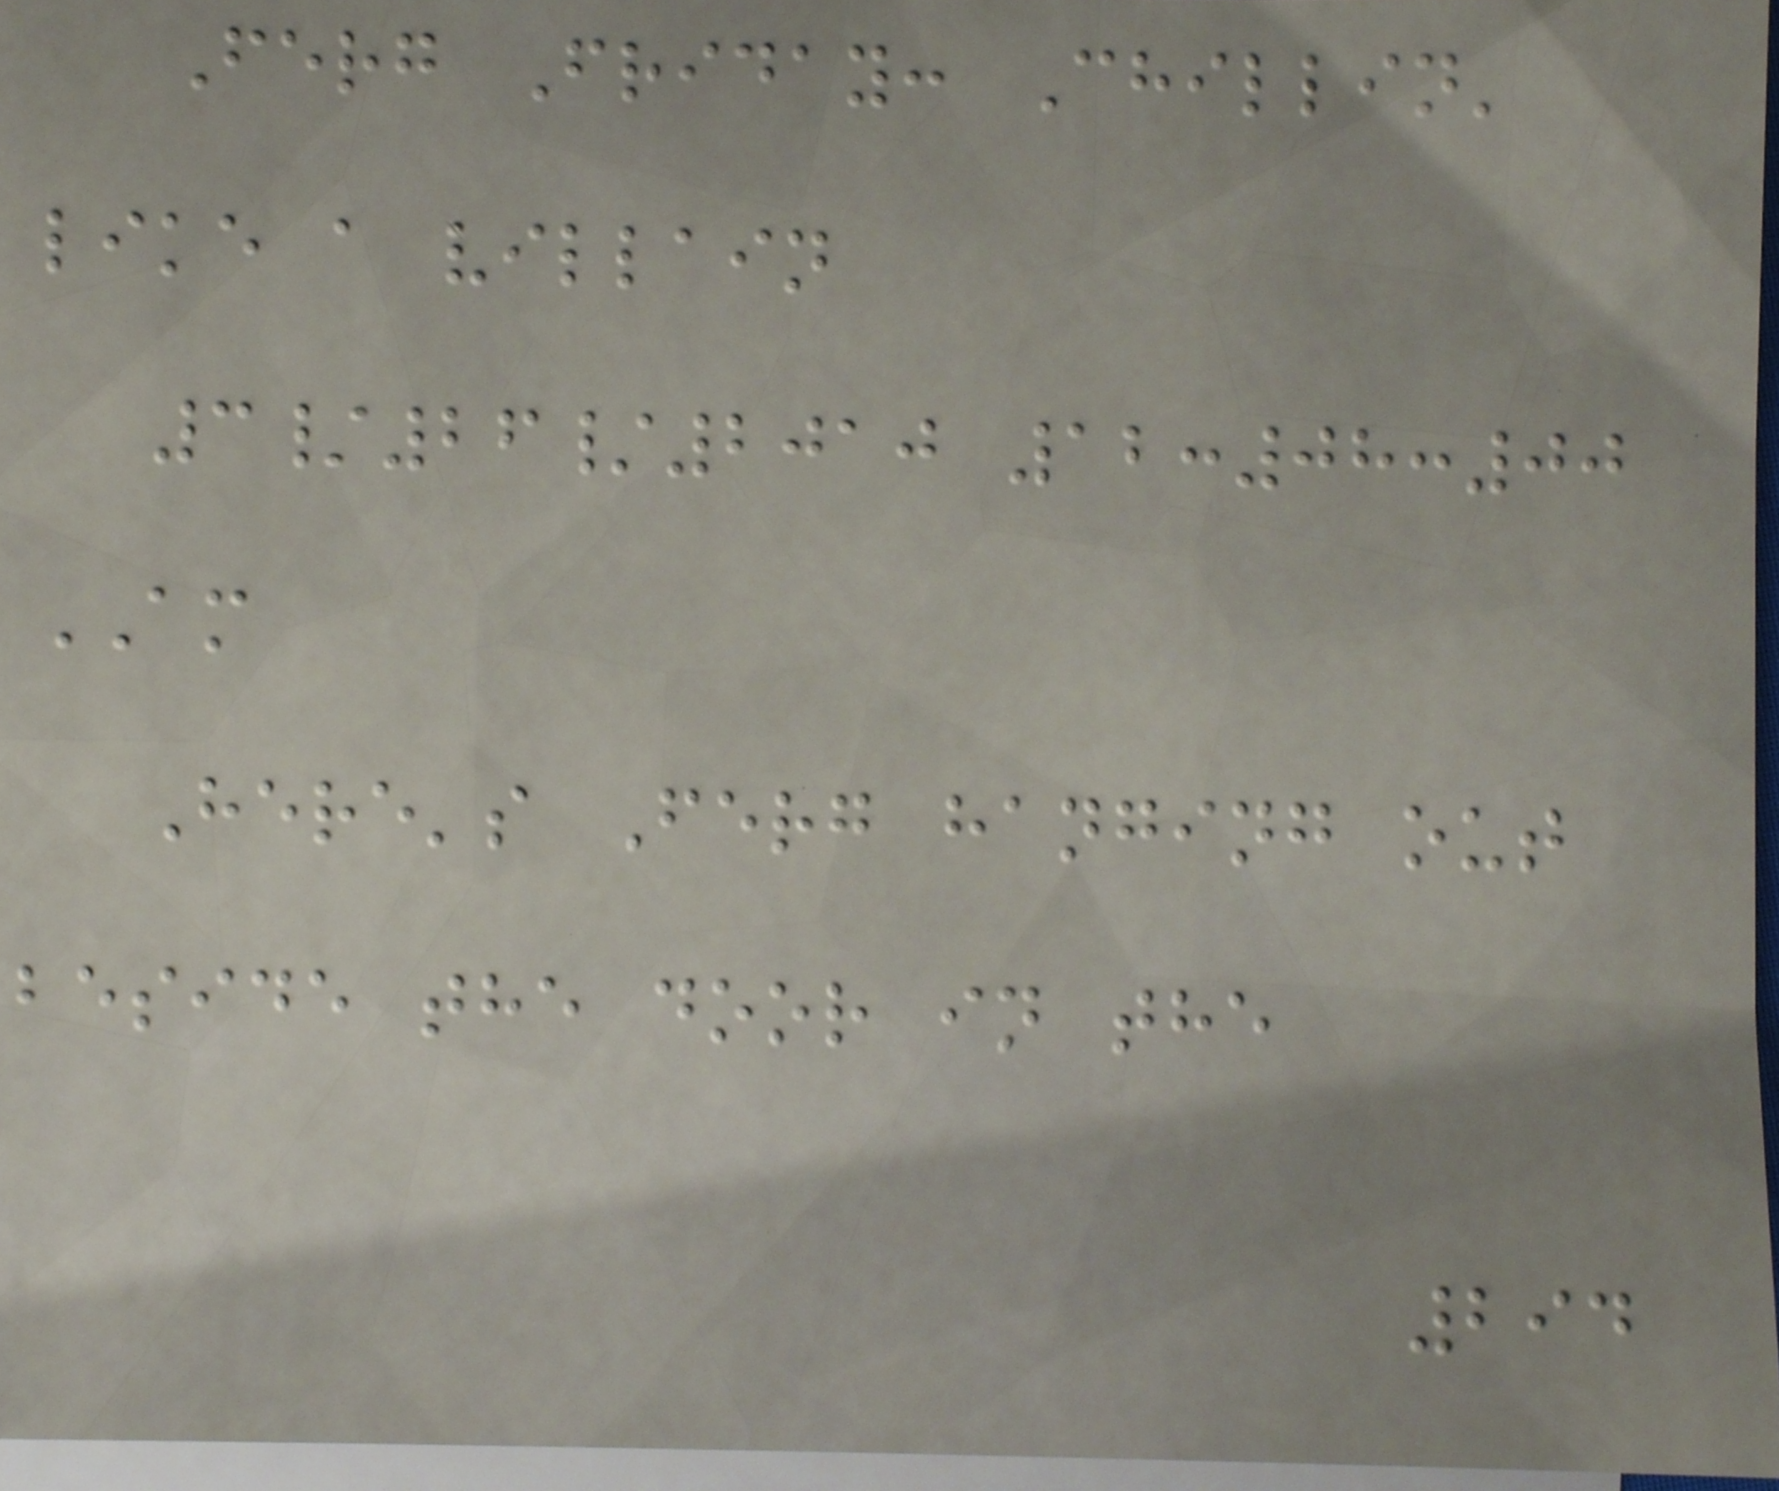Ferg Friday: Chillin'
like a villain
3/26/2010 12:08:00
AM
Here's Ferg hanging out
beside the door in the
294
